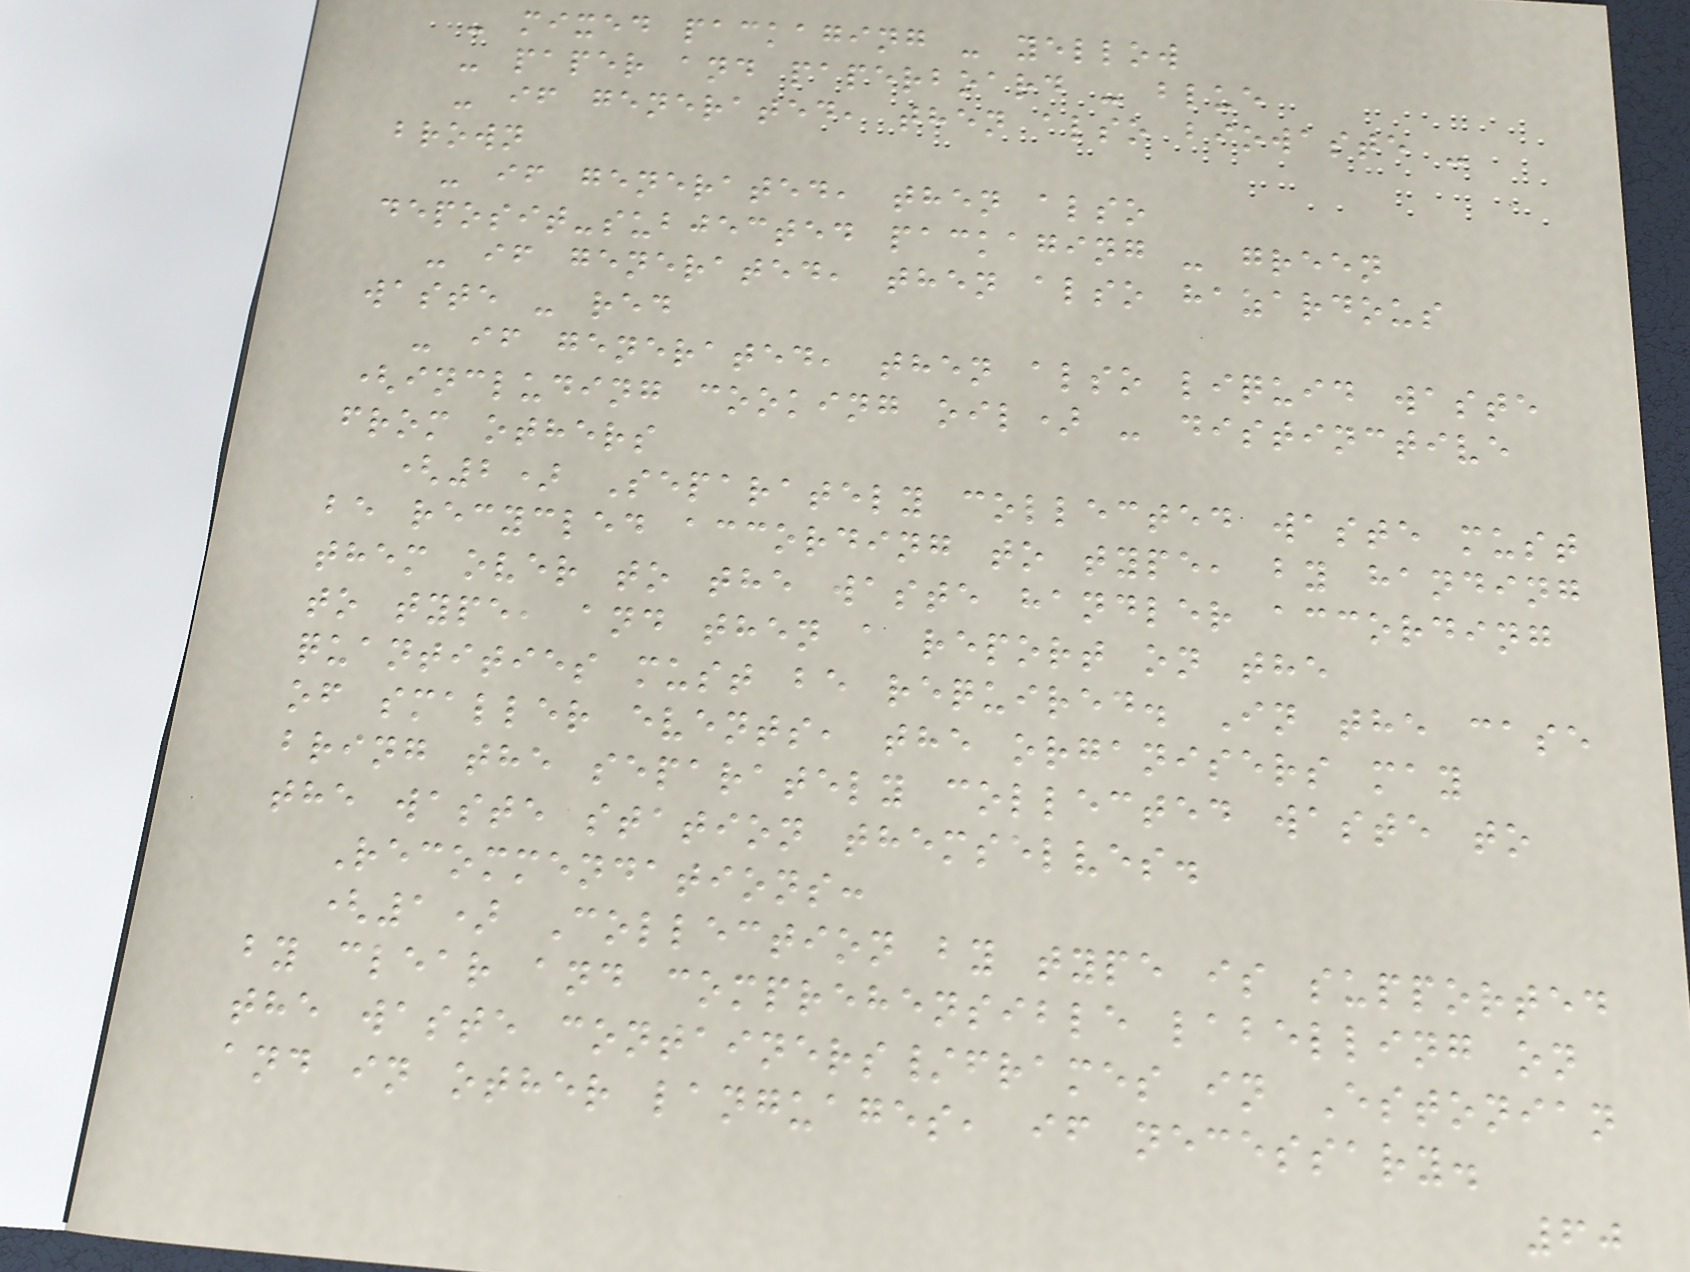- mixed packaging - yellow
- paper and paperboard - blue
- if generated, then also biowaste -
brown
- if generated, then also
deposit-subjected packaging - green
- if generated, then also hazardous
waste - red
- if generated, then also liquid waste
(including cooking oil) - distinctive
from others
(2) Separately collected waste must
be recycled according to type, by handing
them over to the waste handler according
to type, and then a report on the
quantities must be required. In the case
of smaller events, the organisers may
bring the separately collected waste to
the waste station themselves.
Recommendations:
(1) Collection by type is supported
by clear and comprehensible labelling on
the waste containers/frames in Estonian
and in other languages, if necessary.
60
